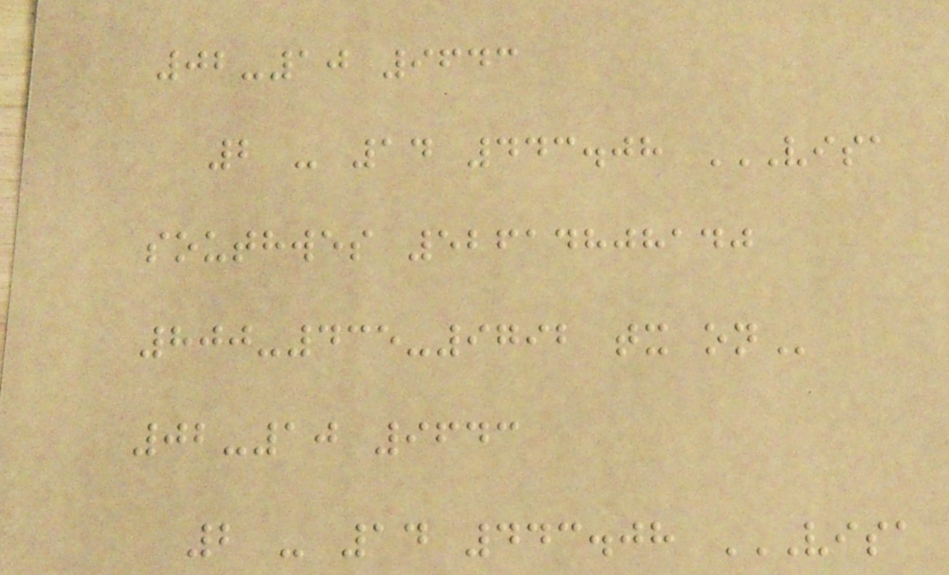02-10 9643
2 - 14 443.08 VISA
SOUTHWES 52614808140
800-435-9792 TX ON
02-10 9643
2 - 14 443.08 VISA
